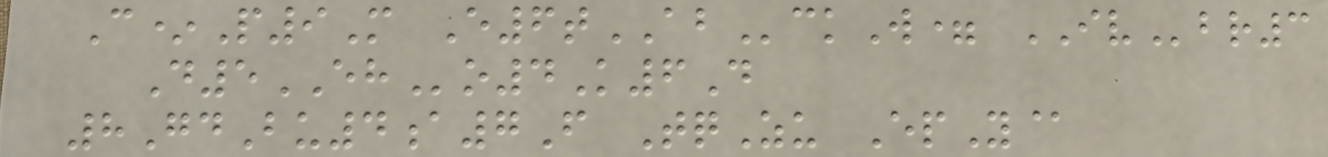C*P9M E6tABckW= IVbr3
D5EHo4K6D
8GdBu4a7F TqZu EpY@
